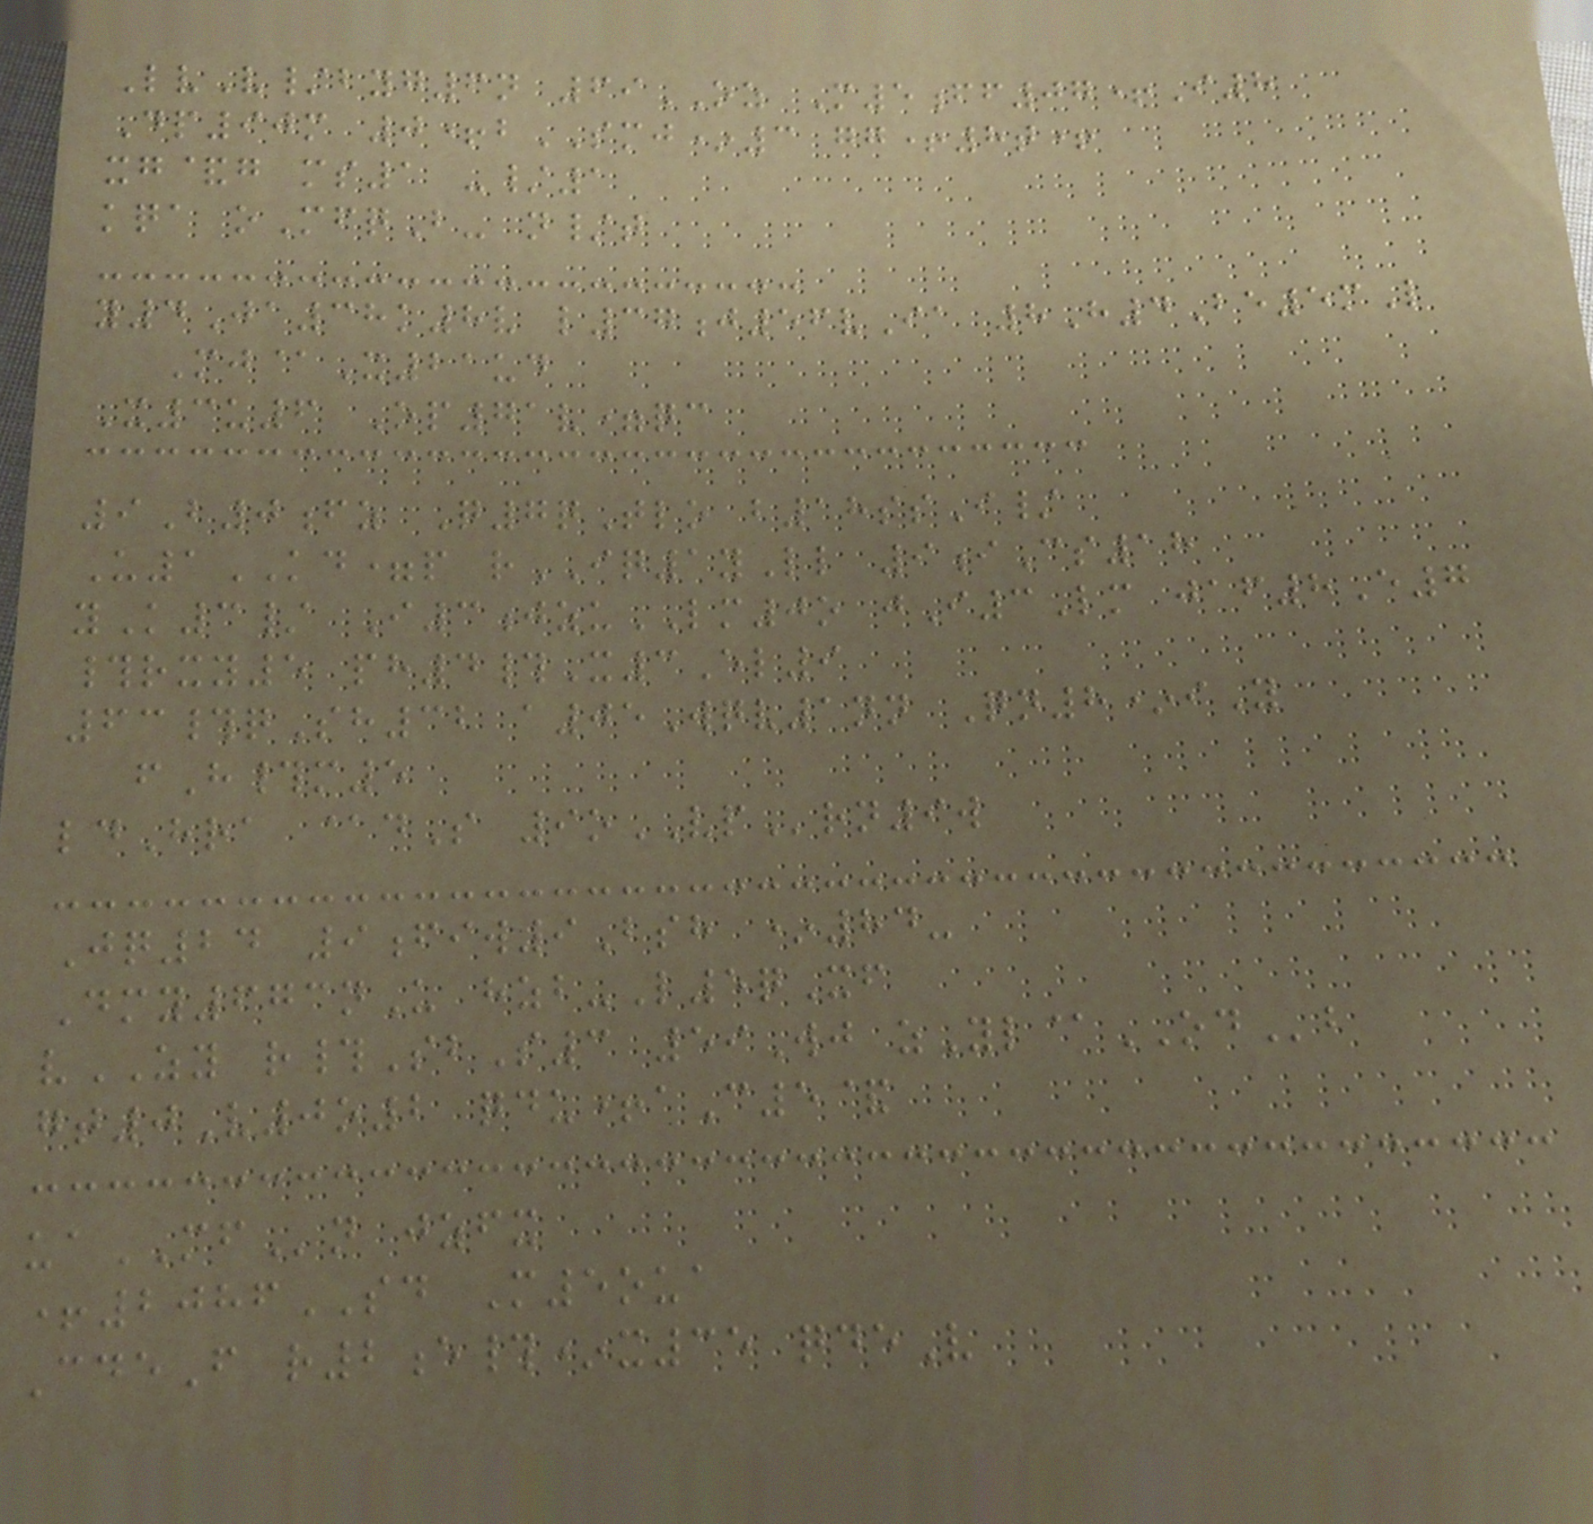LvV/byg6n 69OZ M5ff07+I8
Dp90m 0+bSMJ*3 gg+8t+
xg&g ms1 -/1
kqa oMfqB- n/t
y4Ja38k8v l37j56vIa 8H4Be5mL
Mj@X21ud
X3u6 Op71v=qc
9B0fz Q7qTlo b18ssI/
U1KD=p rIQ1yLl 9iCs18
yK3/ I3jzuLM0o jI3Lm jaf8E7
#rxy5 ph4#X3El9
63#qSh32 a05Wqv1nn Qn8*iY
fH#m5
ldHra @dS 9oVPrn9w
Jq24 9fiw9Bsh *84-
Dmy673nU hzb-L5qXf
vZY r#SbS3 59Wj zYl@ODb
gt0V0o2 qdu+aC5&
uaMFn jzfx
+2086SD M5oua
CdeF r2e#*x35 qdeV
